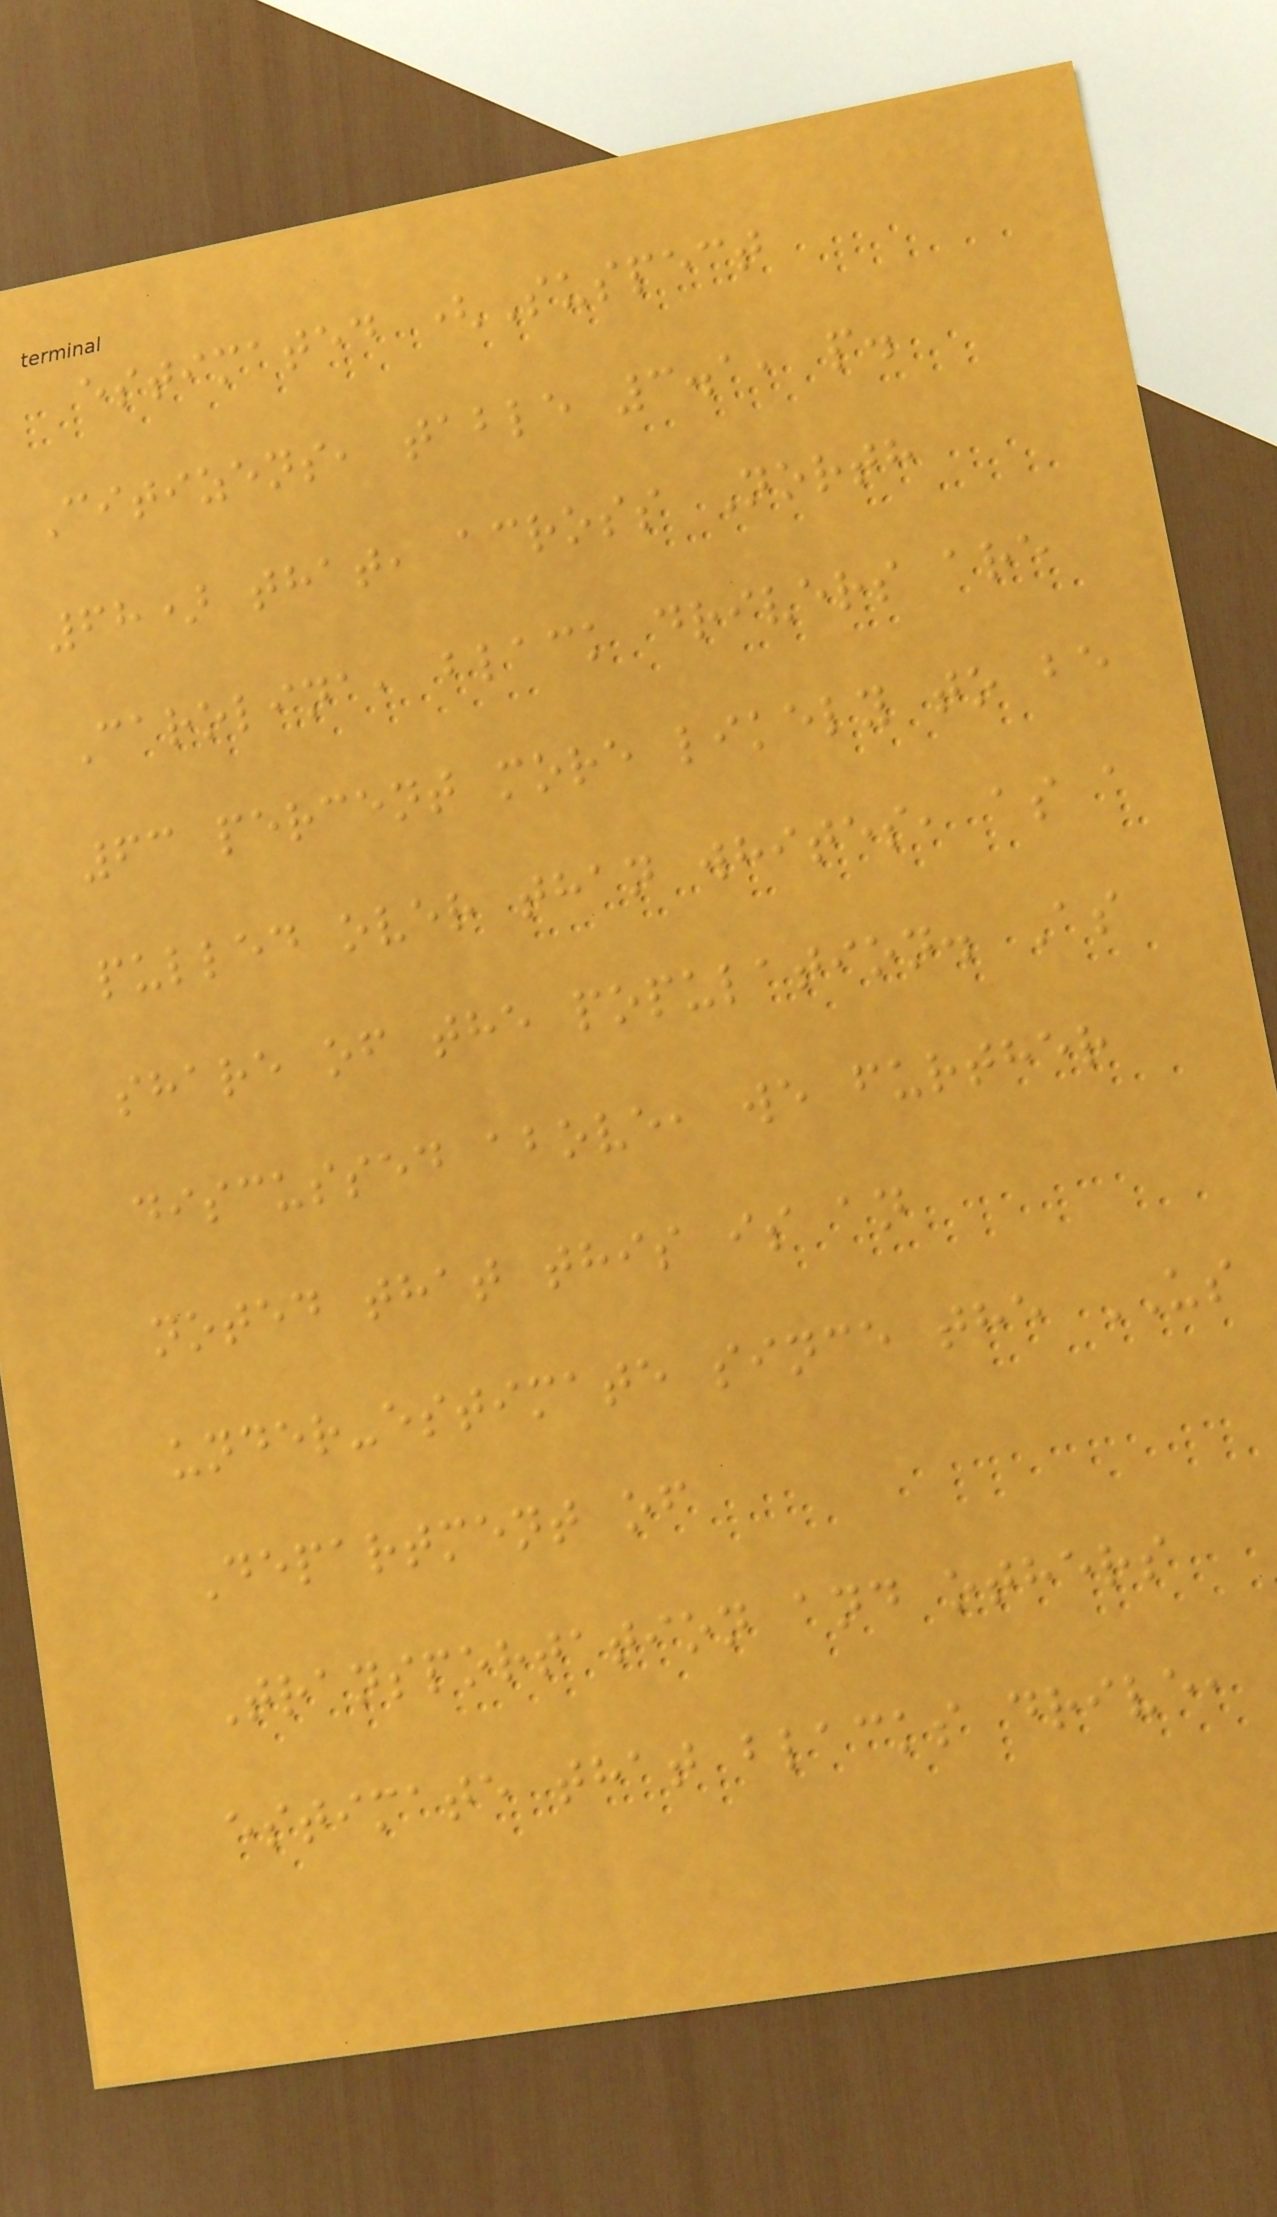estimated (Suspect
Citizens, table 3.1, p.
68) that, across North
Carolina, black drivers are
63 percent more likely to be
pulled over than whites, as a
share of the population. As
discussed above, we further
noted that this is an
under-estimate since the US
Department of
Transportation and others
estimate that blacks drive,
